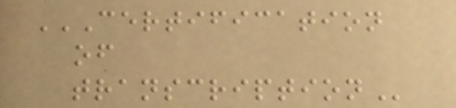CERTIFICATION
OF
TRANSCRIPTION
